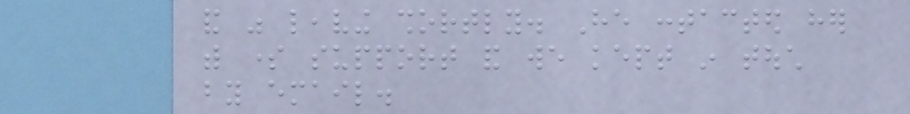and was leaving shortly. He contacted her
with some support and we kept in touch
by email.
